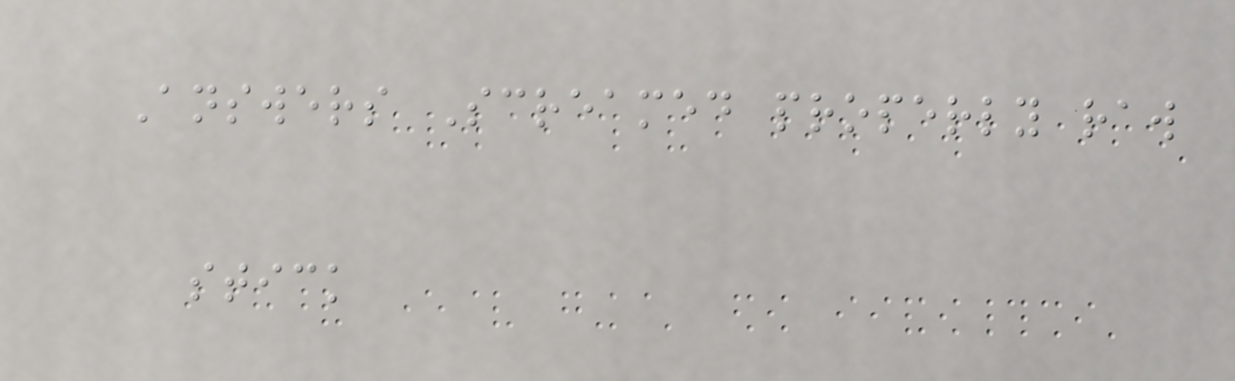Answers Screamed properly raw
stick
